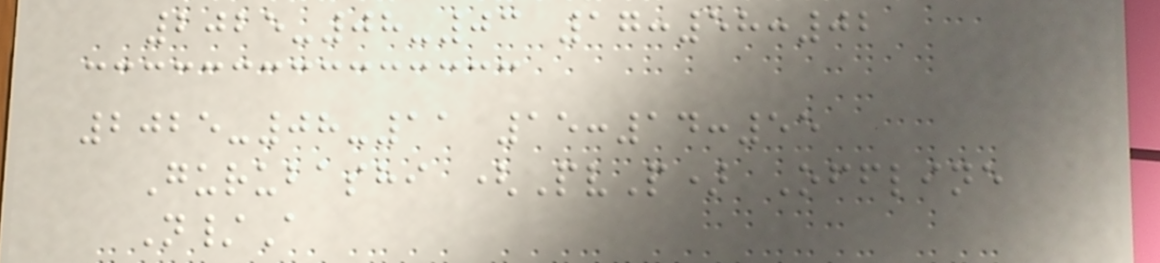2025-08-03 17:58:02
2025-08-11 15:14:55
Gurubashi (PvP) Offline
N/A
